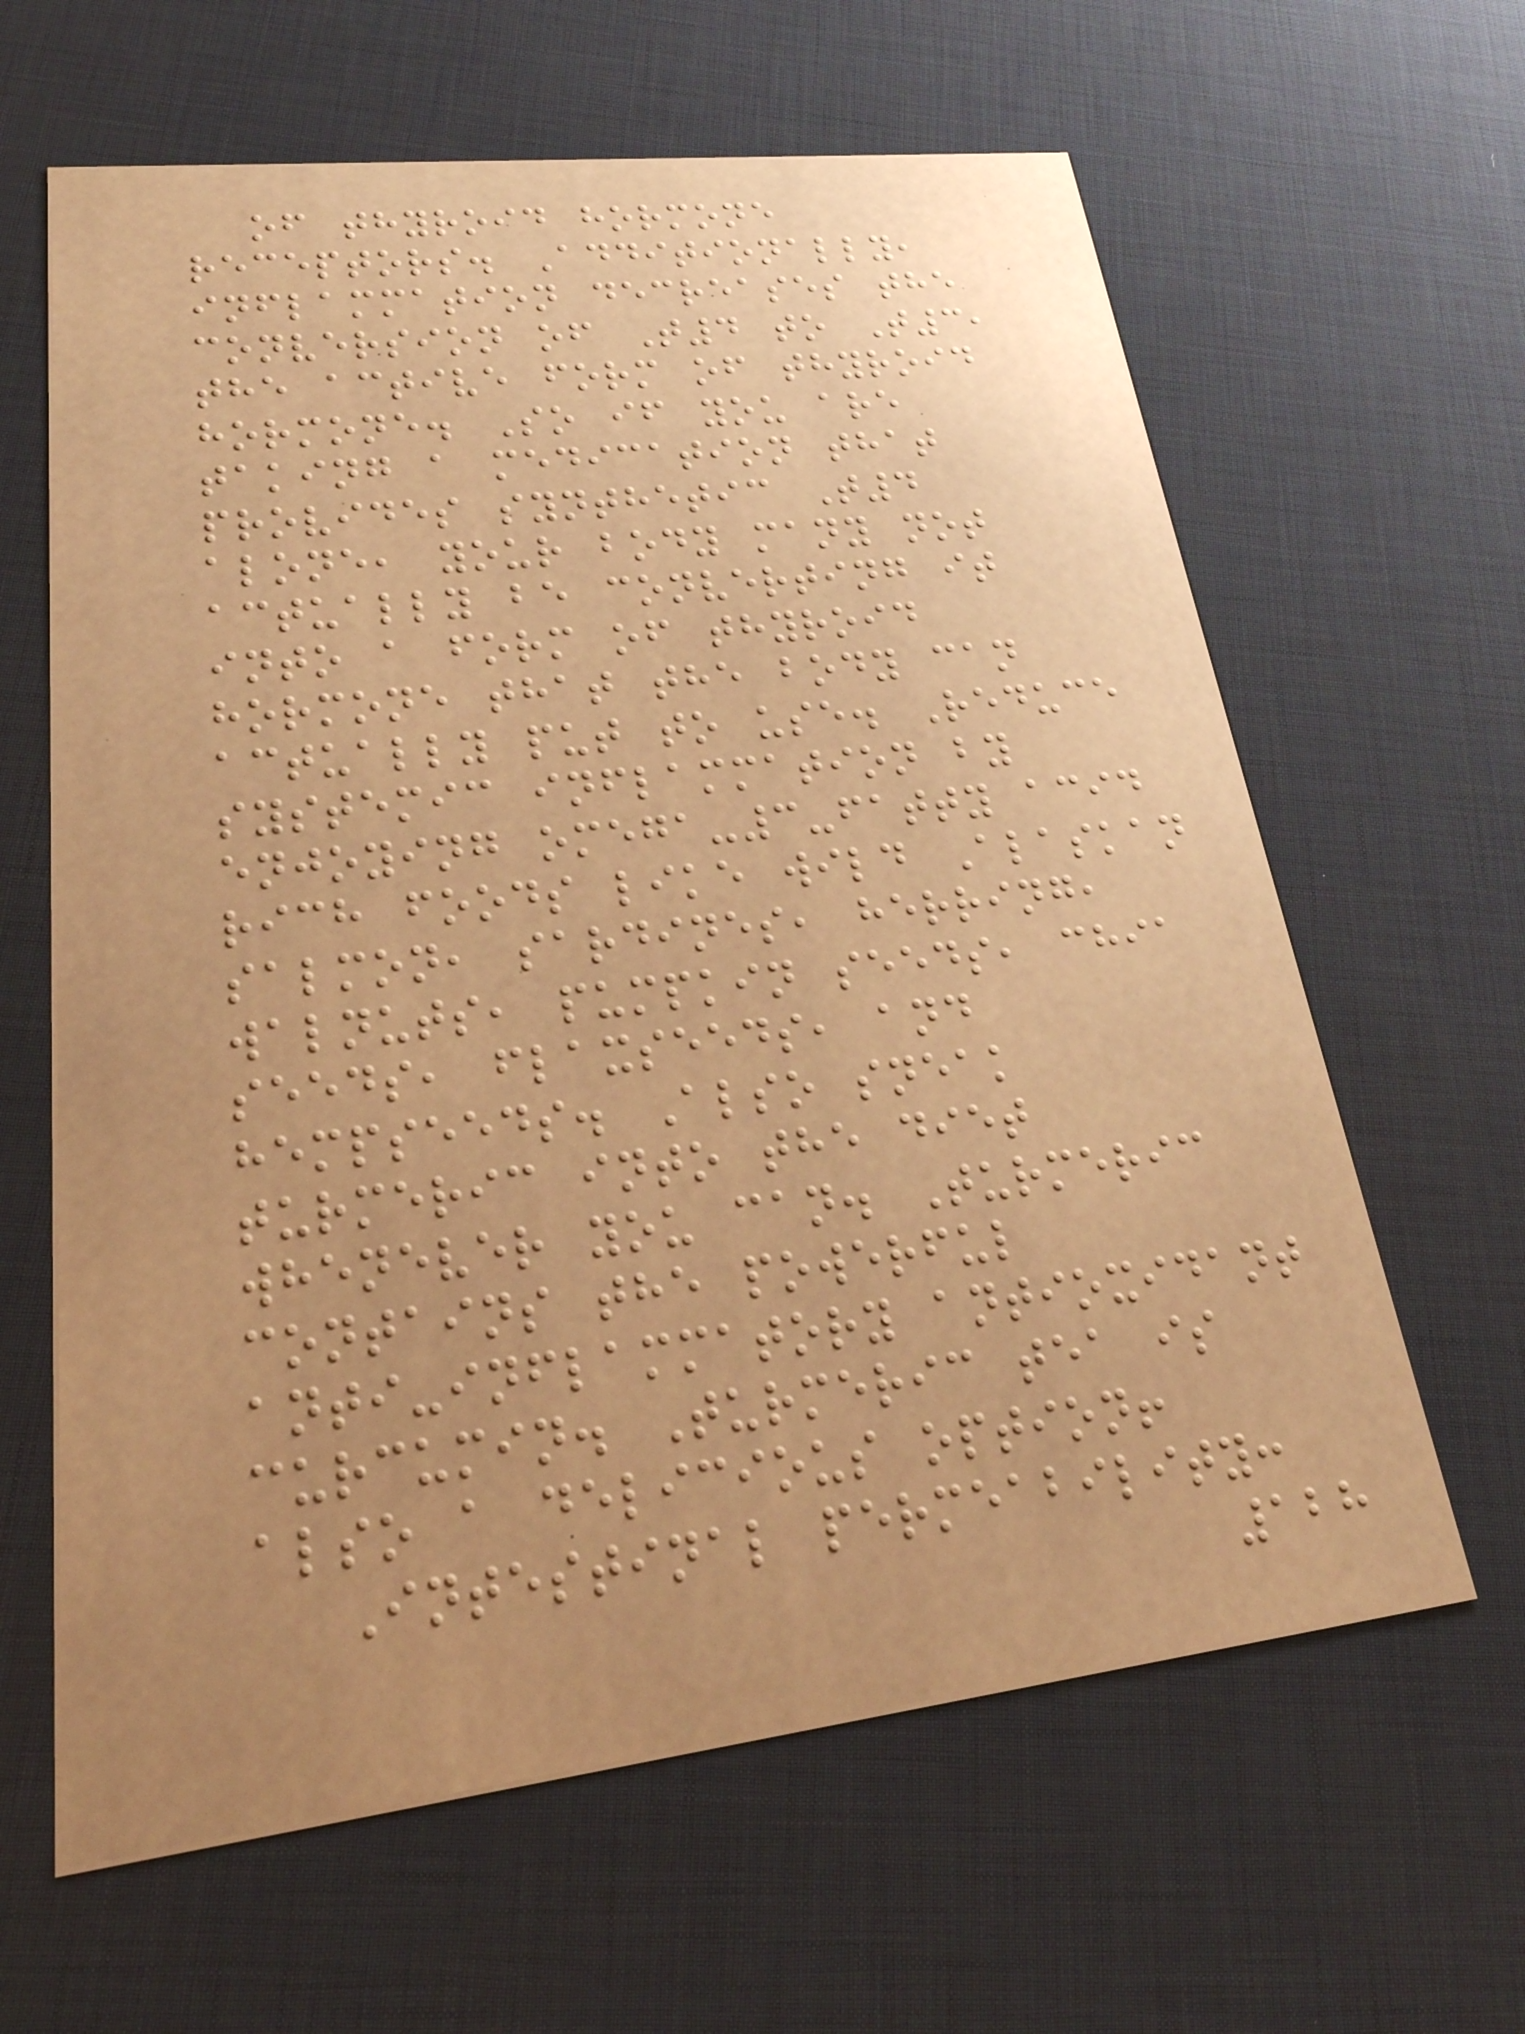of thyroid hormone
receptors. Additionally,
inflammation decreases the
conversion of T4 to T3,
the active form of thyroid
hormone. So if you are
taking a medication that
provides synthetic T4
alone, your body many not
actually be converting it
into a form of thyroid
hormone that the body can
actually put to use. Reduce
systemic inflammation by
enjoying omega-3-fatty acid
rich foods like wild Alaskan
salmon, sardines, herring,
walnuts, pumpkin seeds, chia
seeds, flaxseeds, and
hempseeds. Also sneak
turmeric into the diet
whenever you can. Turmeric
contains the powerful
anti-inflammatory antioxidant
curcumin. Turmeric tea is
also a delicious option!
Intestinal permeability:
128
